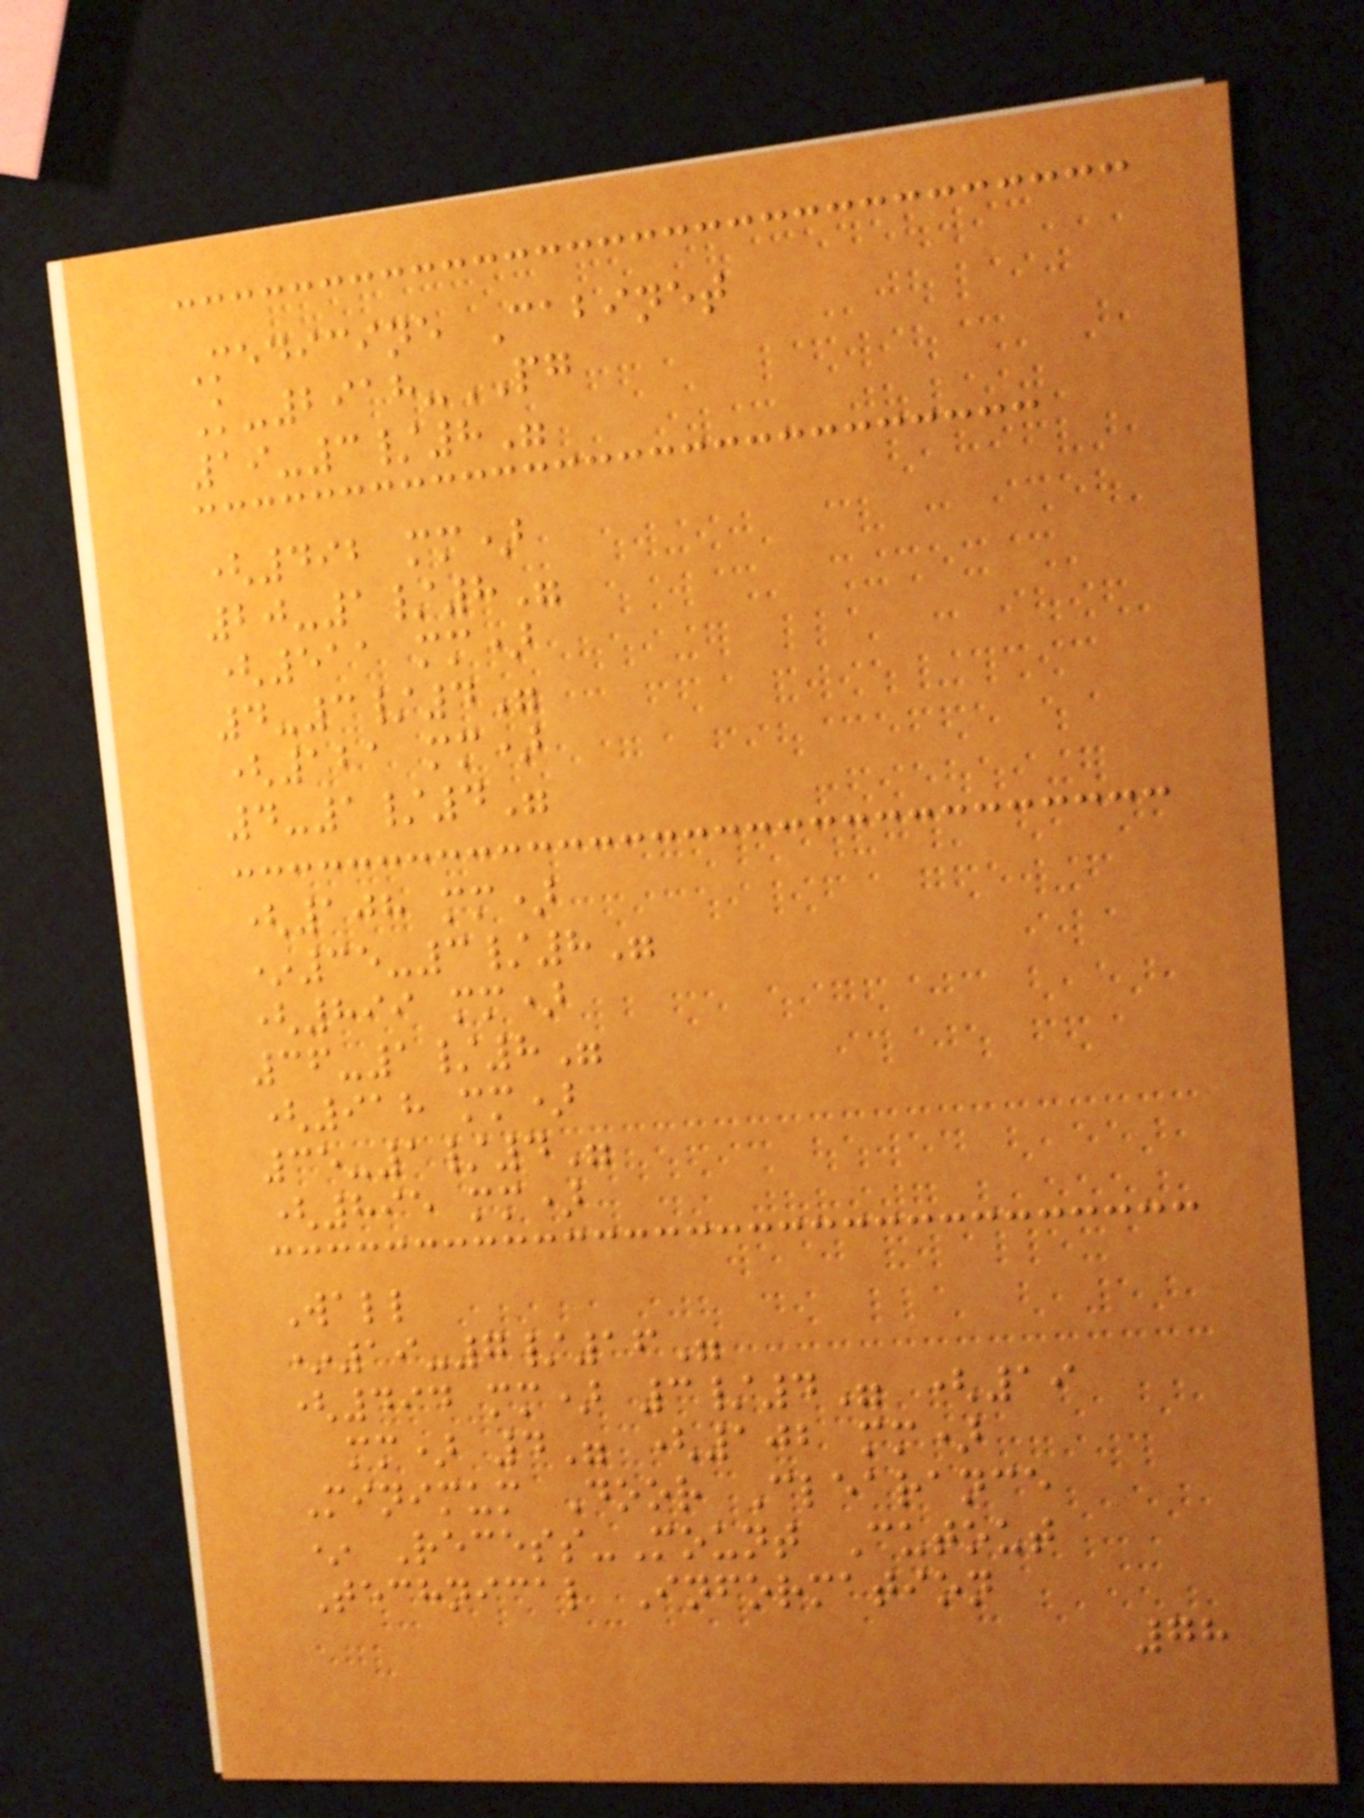Medicine Cabinet
K-2918-PG
19-3/8"
(492 mm)
20-1/8"
(511 mm)
4-3/4"
(121 mm)
4-1/4"
(108 mm)
*35-3/8"
(899 mm)
36-1/8"
(918 mm)
35-1/4"
(895 mm)
Wall
*19-7/16"
(494 mm) 3/4" (19
mm) 4" (102 mm)
Minimum Door Clearance
* Recess-Mount Cutout
Technical Information
78
